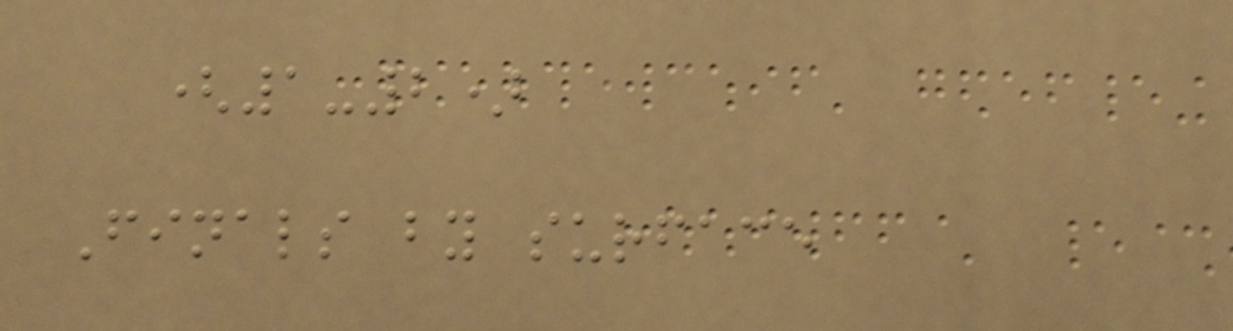(1-2)
Finals by surface
